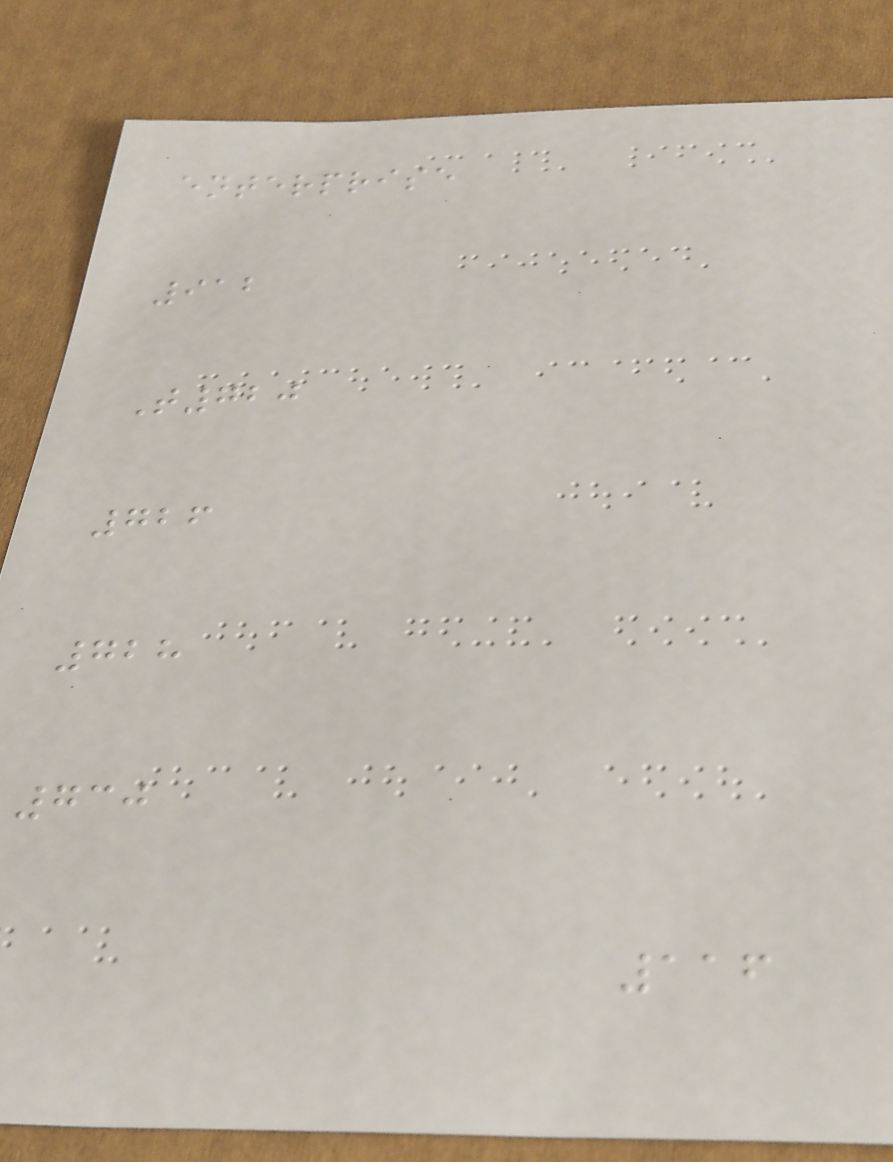enterprise
912
T720
726
728
730
116
